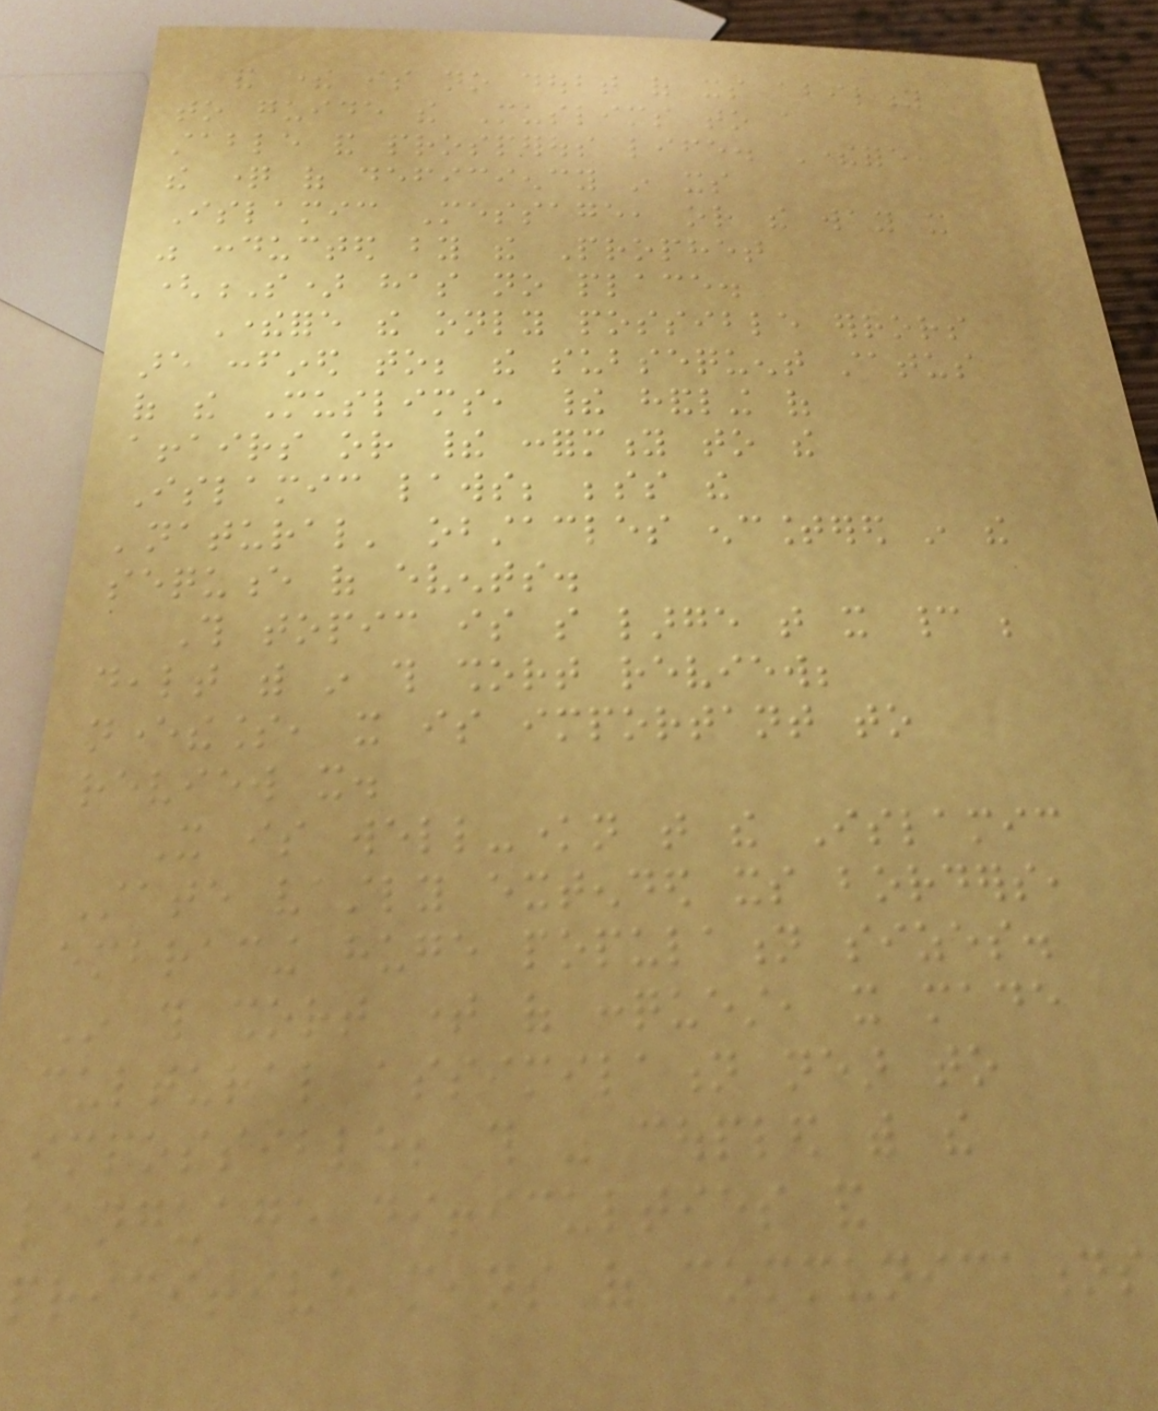and there is no doubt of its ability
to guide the Muslims to a
stable and prosperous life. Therefore,
the question of deficiency in its
Islamic Message, or the way it
was conducted by the Prophet
(S) has no place.
Therefore the only possible errors
are confined to; the subsequent status
of the Muslims, their handling of
affairs or their conformity to the
Islamic laws; besides the
'natural' obstacles encountered in the
sequence of events.
This topic is so large that it cannot be
dealt with in this short review;
nevertheless, it is important to
review it.
It is well-known that the Islamic
State vastly extended its borders,
embracing huge population sizes.
In this short time of conquest, it made
cultural assimilation near to
impossible; this was coupled with the
language difficulties and
primitive means of communications
